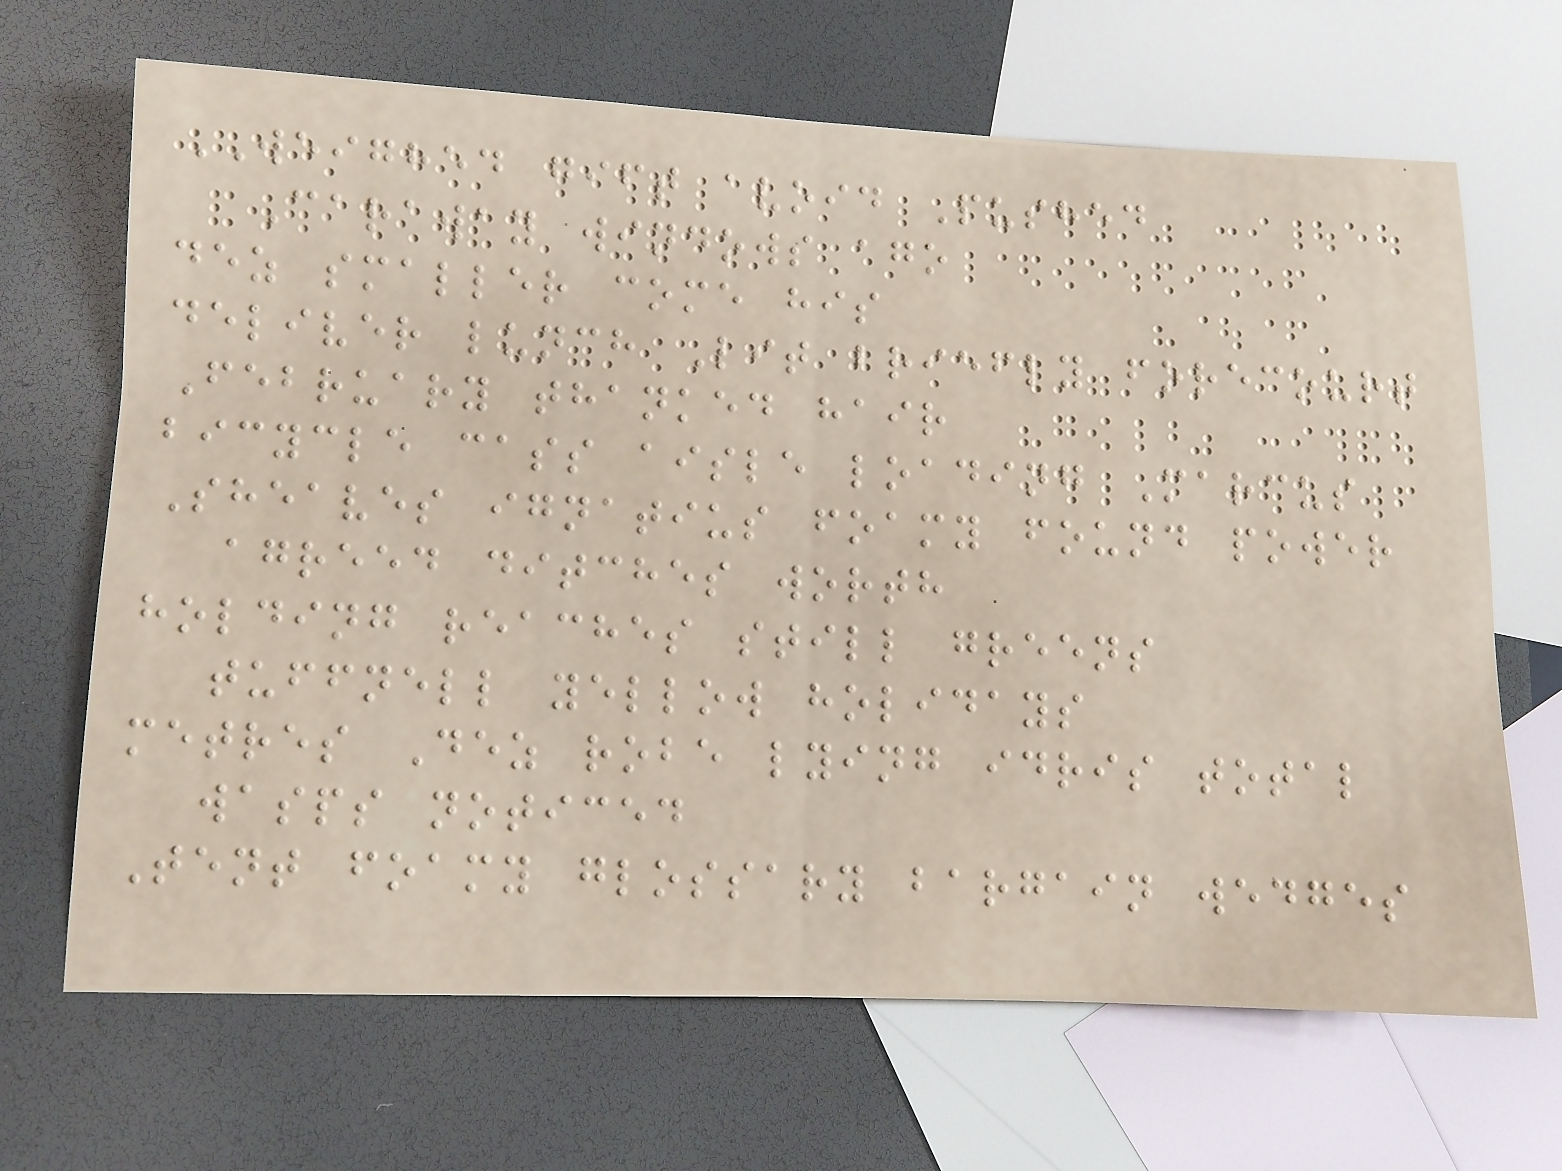WEIGHED gift avoid Pushed
Caraway windows ago
dez smaller come his
deliver lunch Lit briefly forecourt
February thanked hair
bicycle cass aisle loading Marcus
Sheaves ignatius foamy found power
agreed ditches worth
holding reaches still greens
tuffnell yellow holidays
metres Dez robe lying idris total
wasps noticed
Tent foamy glossary bargain wedges
